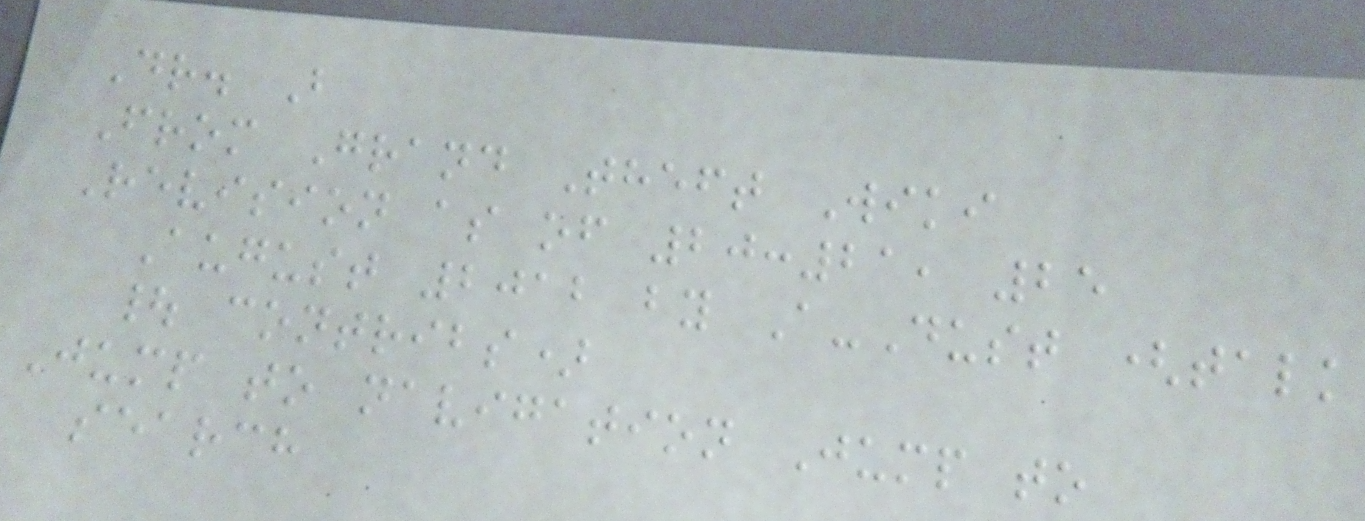Dr. B
From Grand Theft Wiki
Revision as of 20:21, 25
August 2012 by A-Dust (talk
| contribs)
Jump to navigation Jump to
search
